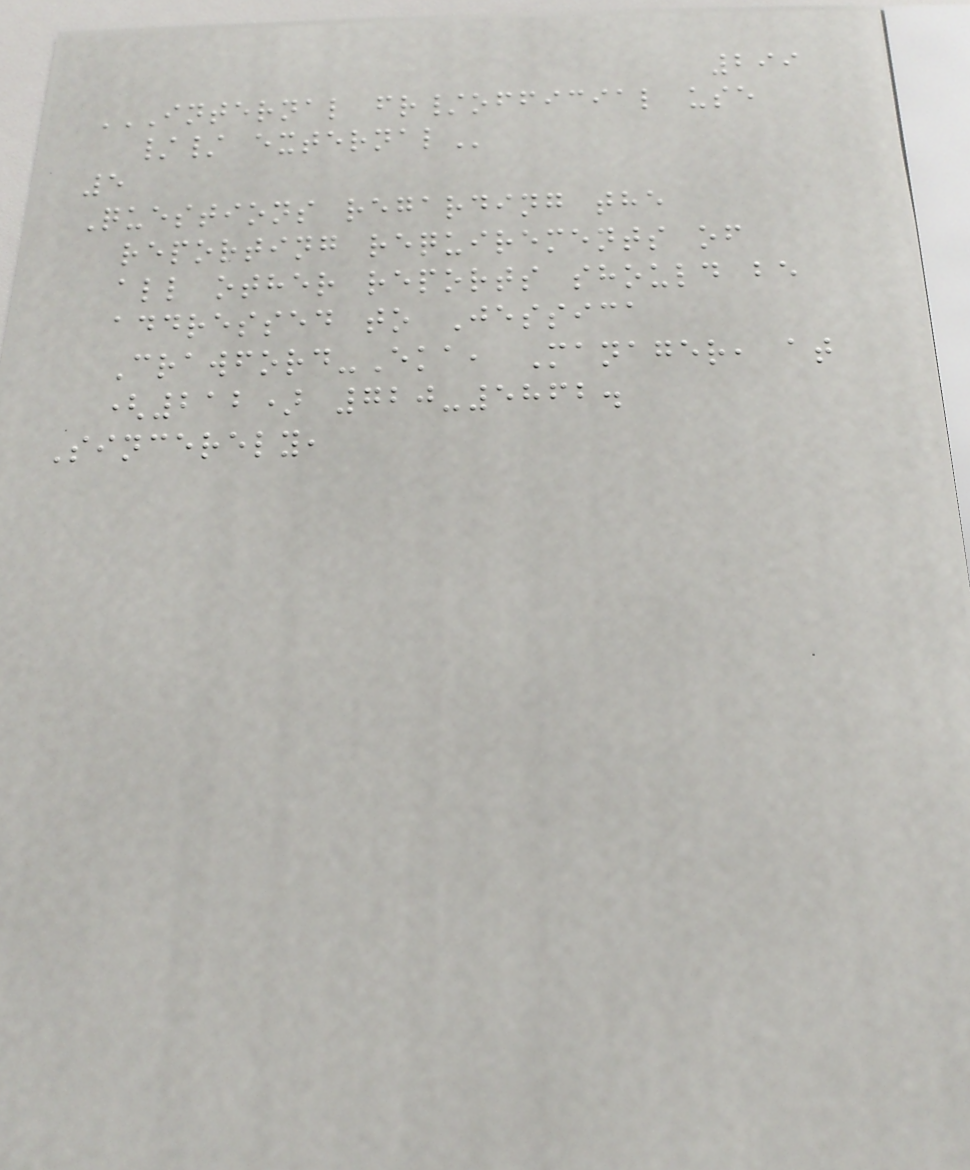299
INTERNAL FR/OFFICIAL USE
// EXTERNAL
5
Questions regarding the
reporting requirements of
all other reports should be
addressed to Jessica
Crawford-Eka, Manager, at
(212) 720-5862.
Sincerely,
